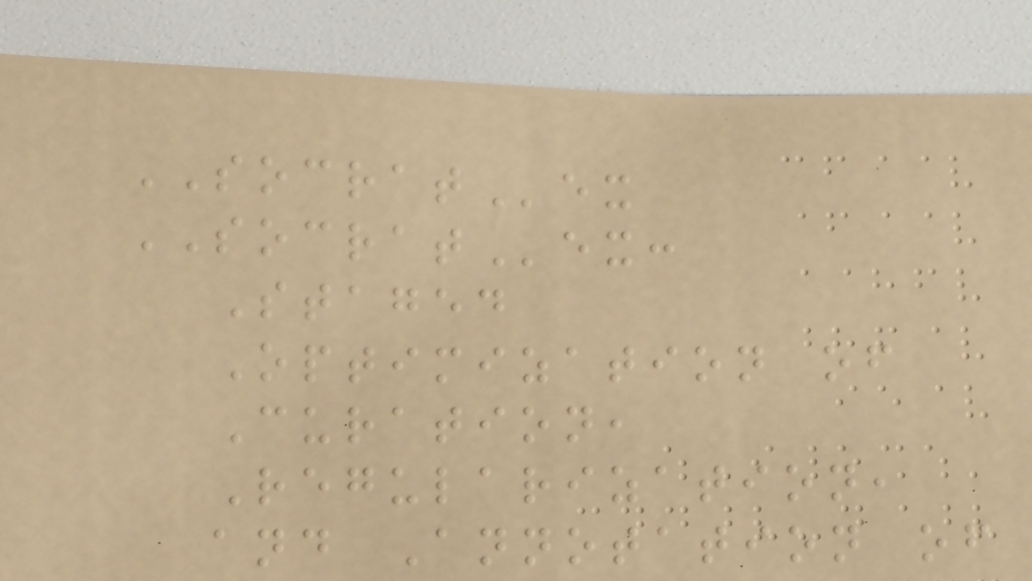SOCRATex
SOCRATex:
Staged
Optimization of
Curation,
Regularization,
and Annotation of
